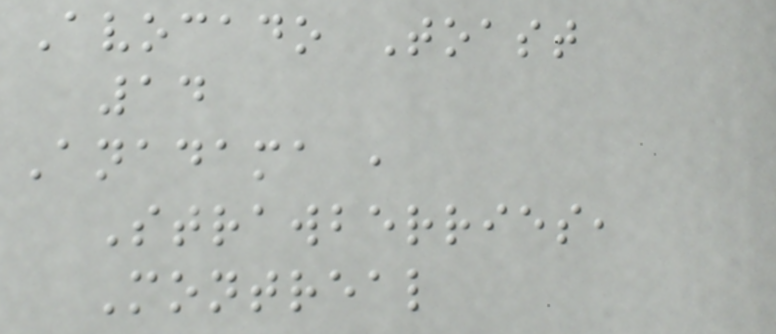Avocado Toast
14
Anadama ,
Strawberries,
Montreal
